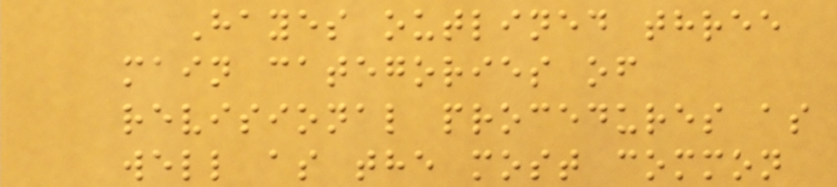Hayes outlined three
main categories of
revisional procedures as
well as the most common
